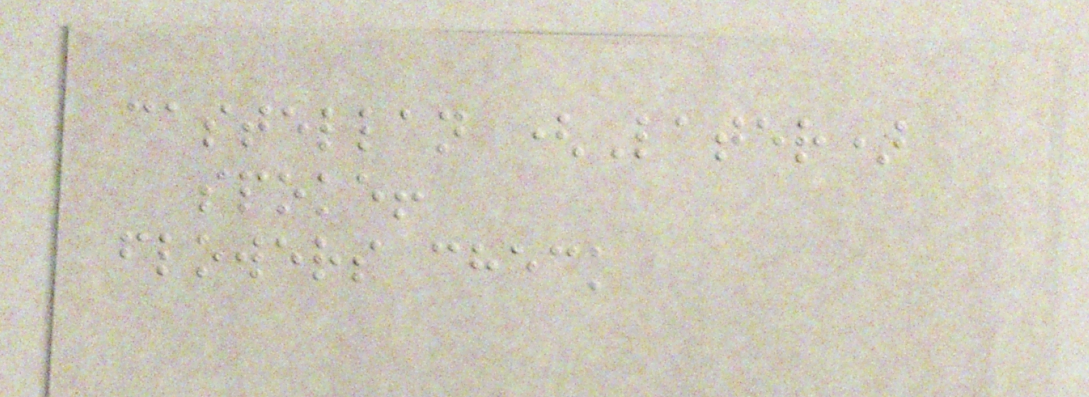castellan (Later)
spoke!
flowers check
